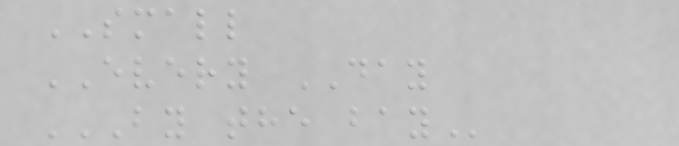SMALL
EVERY DAY
BY THE BAY
